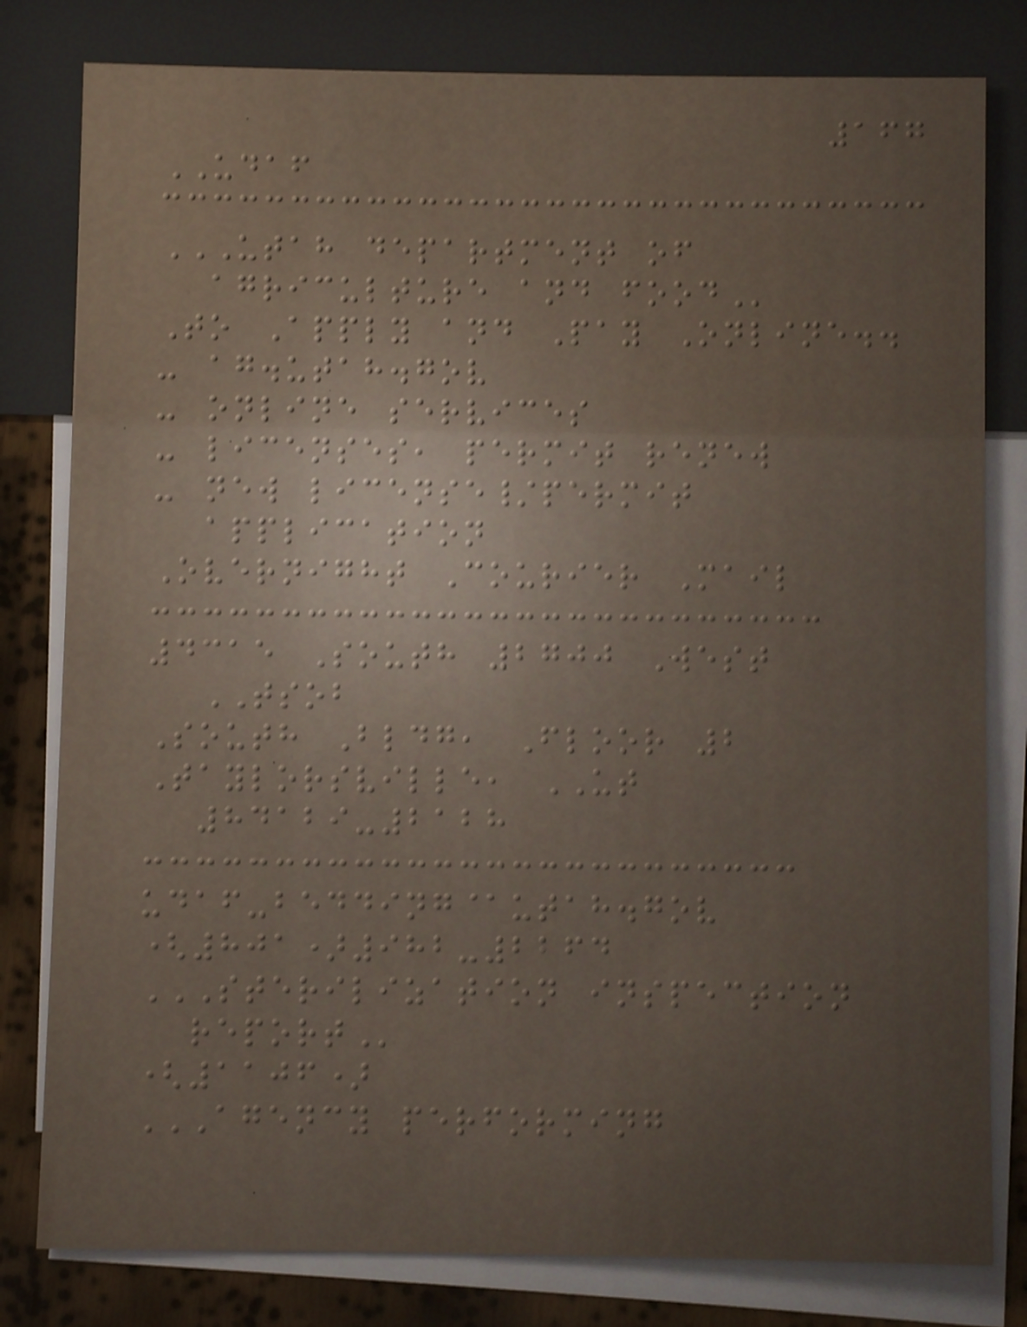167
UDAF
UTAH DEPARTMENT OF
AGRICULTURE AND FOOD
To Apply and Pay Online..
- ag.utah.gov
- online services
- licenses, permit renew
- new license/permit
application
Overnight Courier Mail
4315 South 2700 West
TSOB
South Bldg, Floor 2
Taylorsville, UT
84129-2128
udaf-bedding@utah.gov
(801)982-2264
STERILIZATION INSPECTION
REPORT
(1106)
AGENCY PERFORMING
